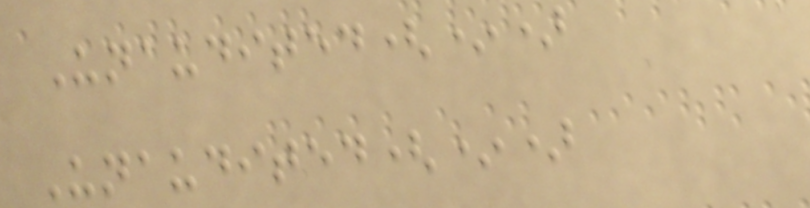Unaudited(*)
Unaudited(*)
